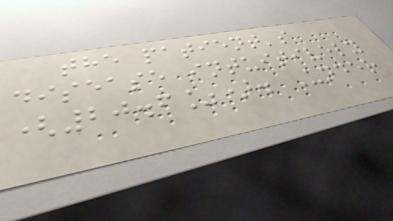the patient's
disease intuitively
(20.6%). Under
